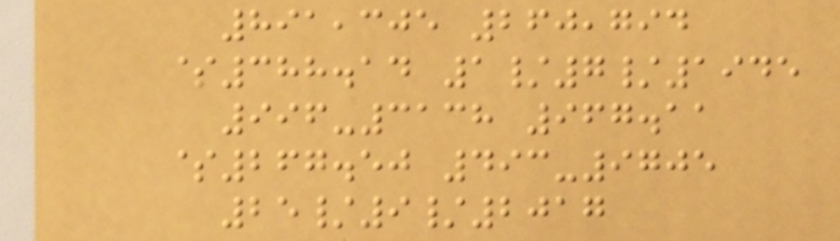891,305 260,794
$388.14 1/7/1945
996-3138 967.11
$267.50 493-9705
25/9/2017
